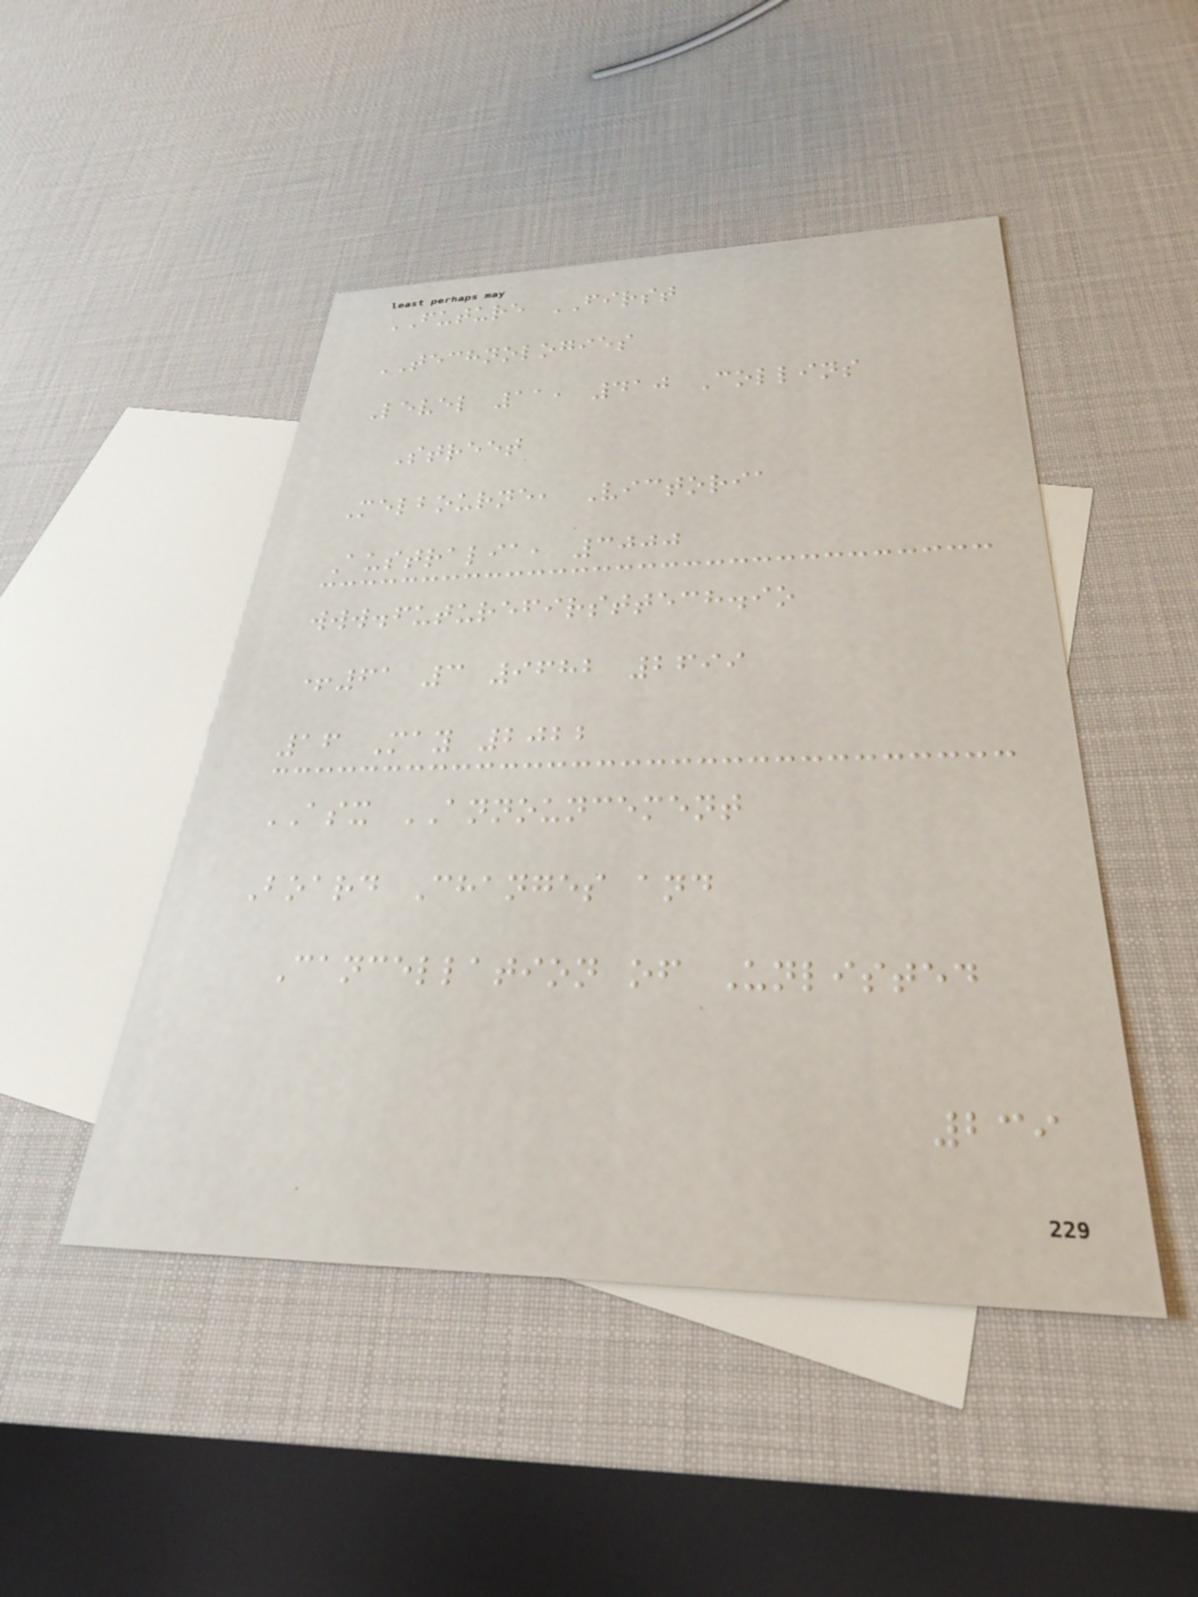FUTURE FIRST
TECHNOLOGIES
Level 11, 410 Collins
Street
Melbourne, Victoria
Australia, 3000
www.futurefirsttech.io
+61 3 9682 2699
16 May 2022
ASX ANNOUNCEMENT
Board Changes and
Cancellation of Unlisted
239
